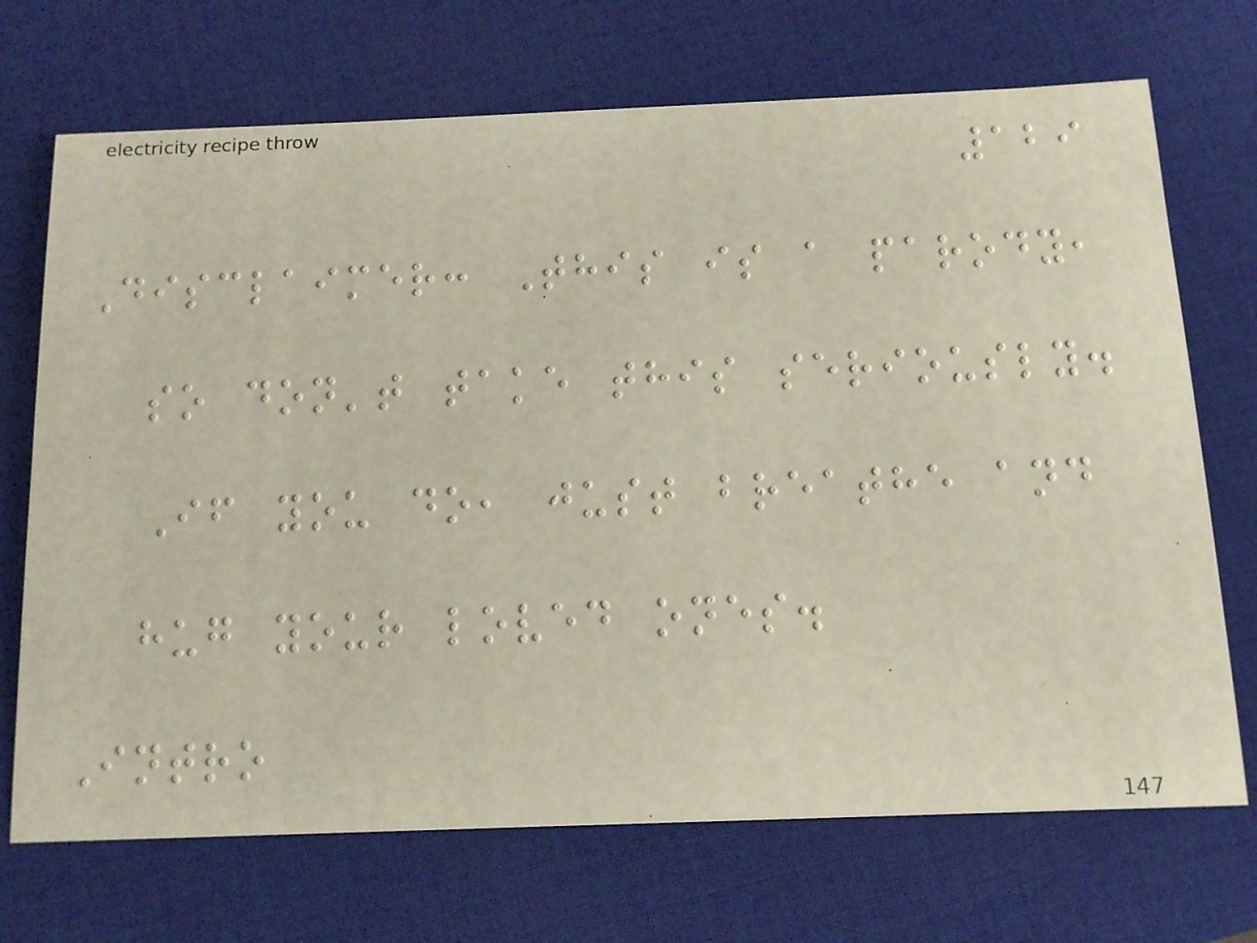129
Disclaimer: This is a parody,
so don't take this seriously.
If you do, just breathe and
hug your loved ones.
Intro
